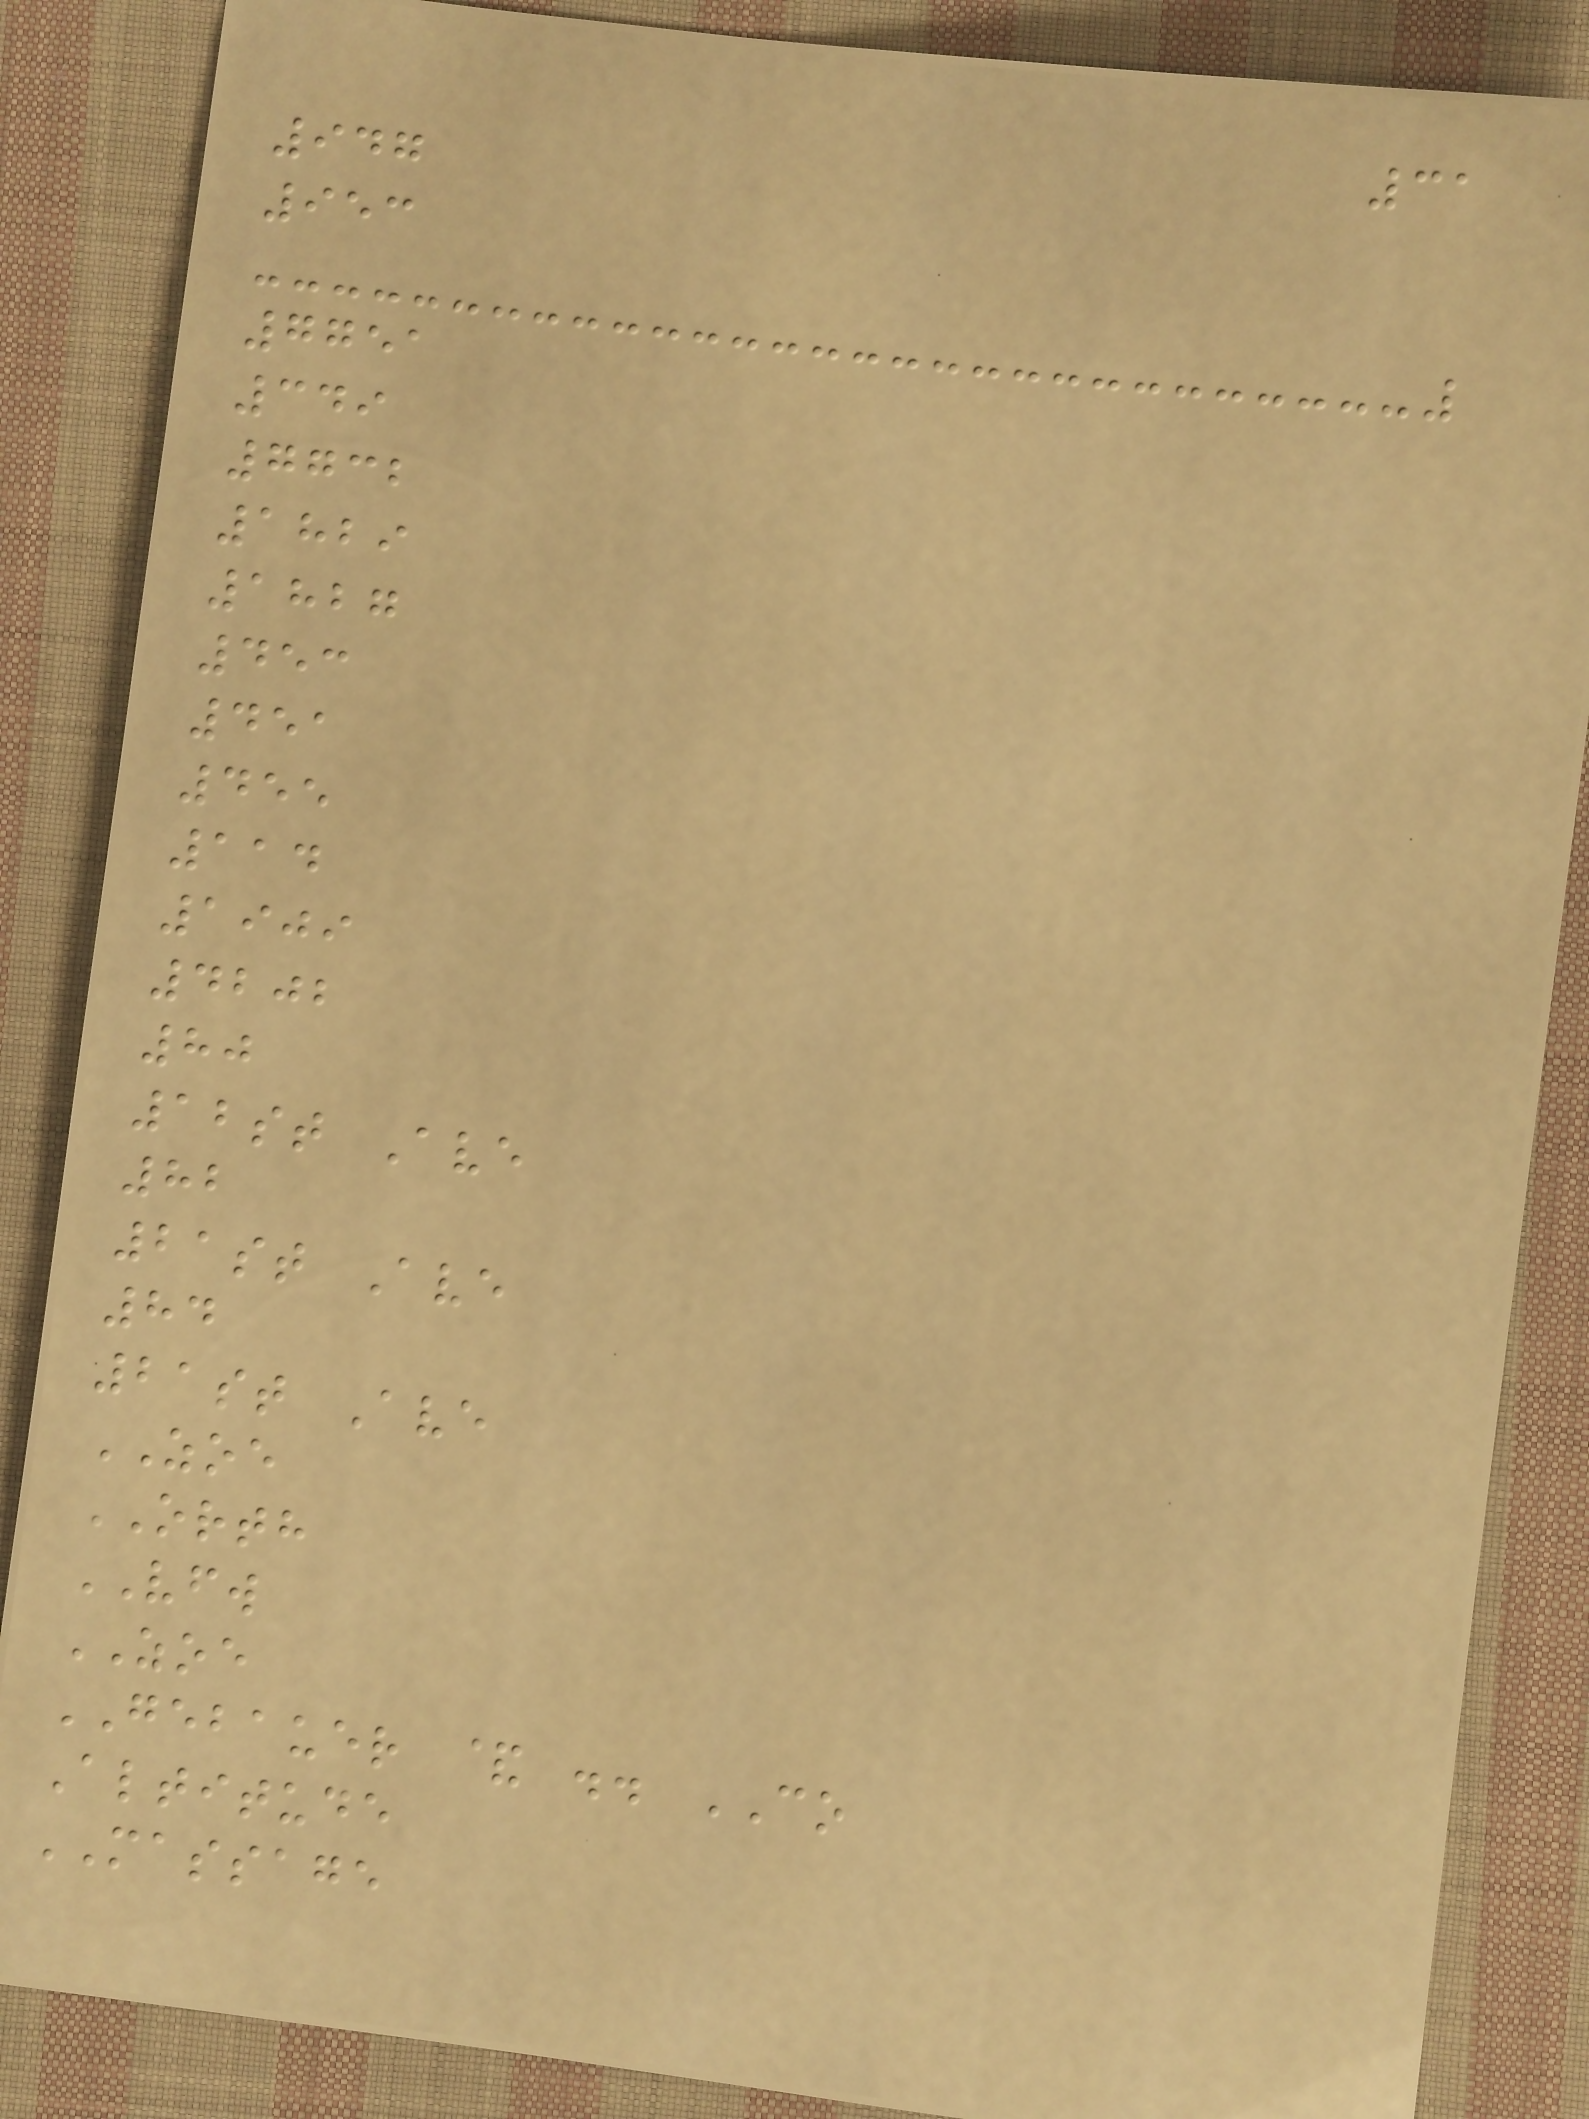31
947
953
7751
349
7732
1829
1827
453
451
455
114
1909
4202
80
12st Ave
82
21st Ave
84
21st Ave
ZOE
ORTH
VFW
ZOE
GEBAUER & .. CO
Altitude
MASSAGE
